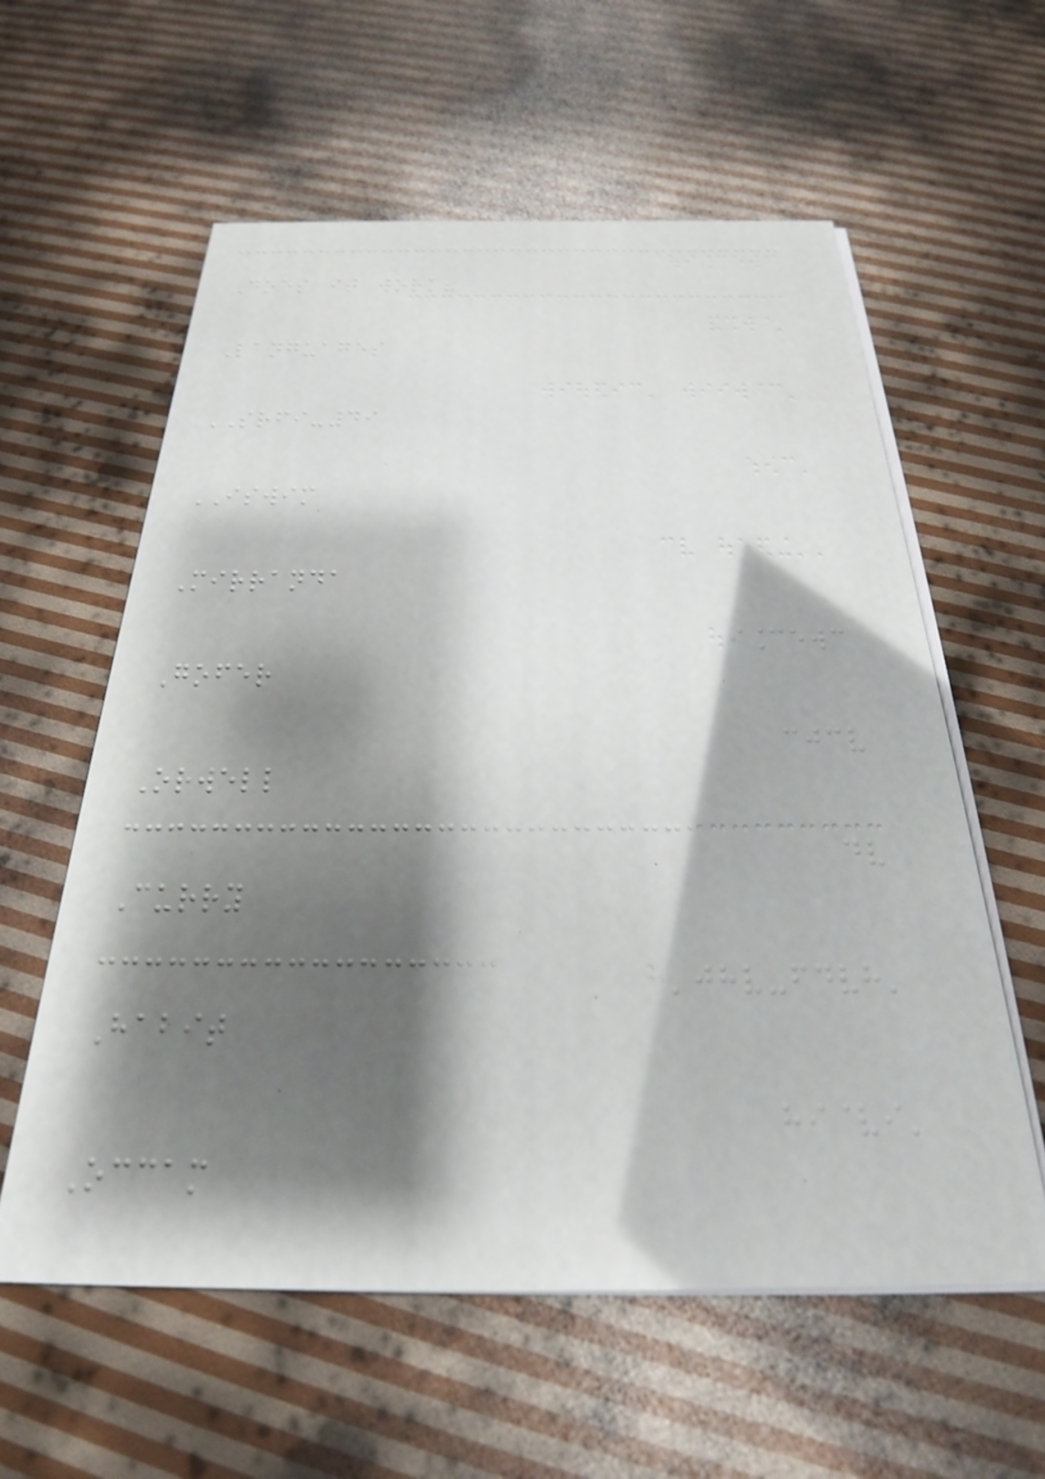Does it work?
Languages
SRFI-49
ISWIM
Mirranda
Gofer
Orwell
Curry
Habit
Occam
